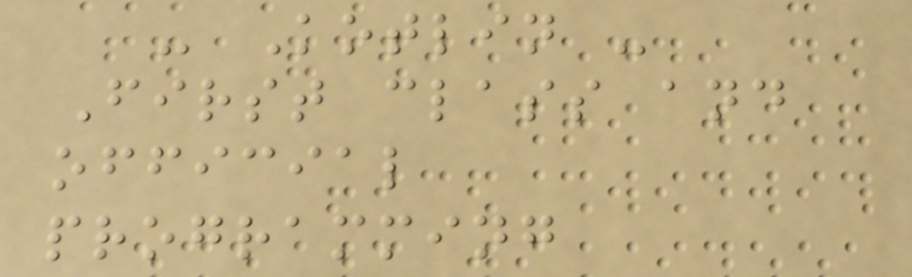- Kotlin -
First class and
official
programming
